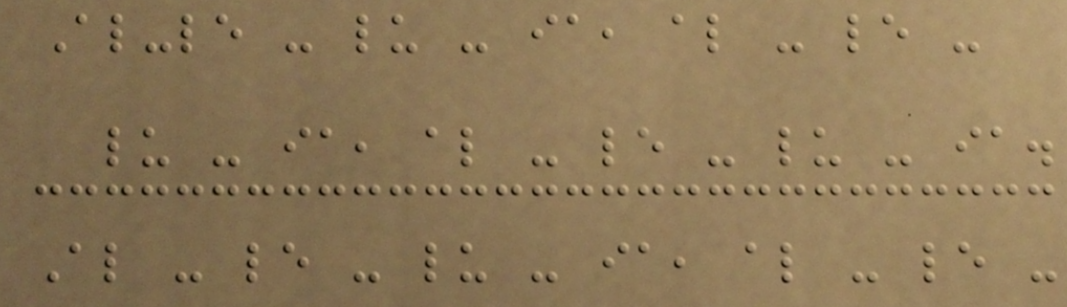Al-le - lu - ia, al - le -
lu - ia, al - le - lu - ia.
Al - le - lu - ia, al - le -
